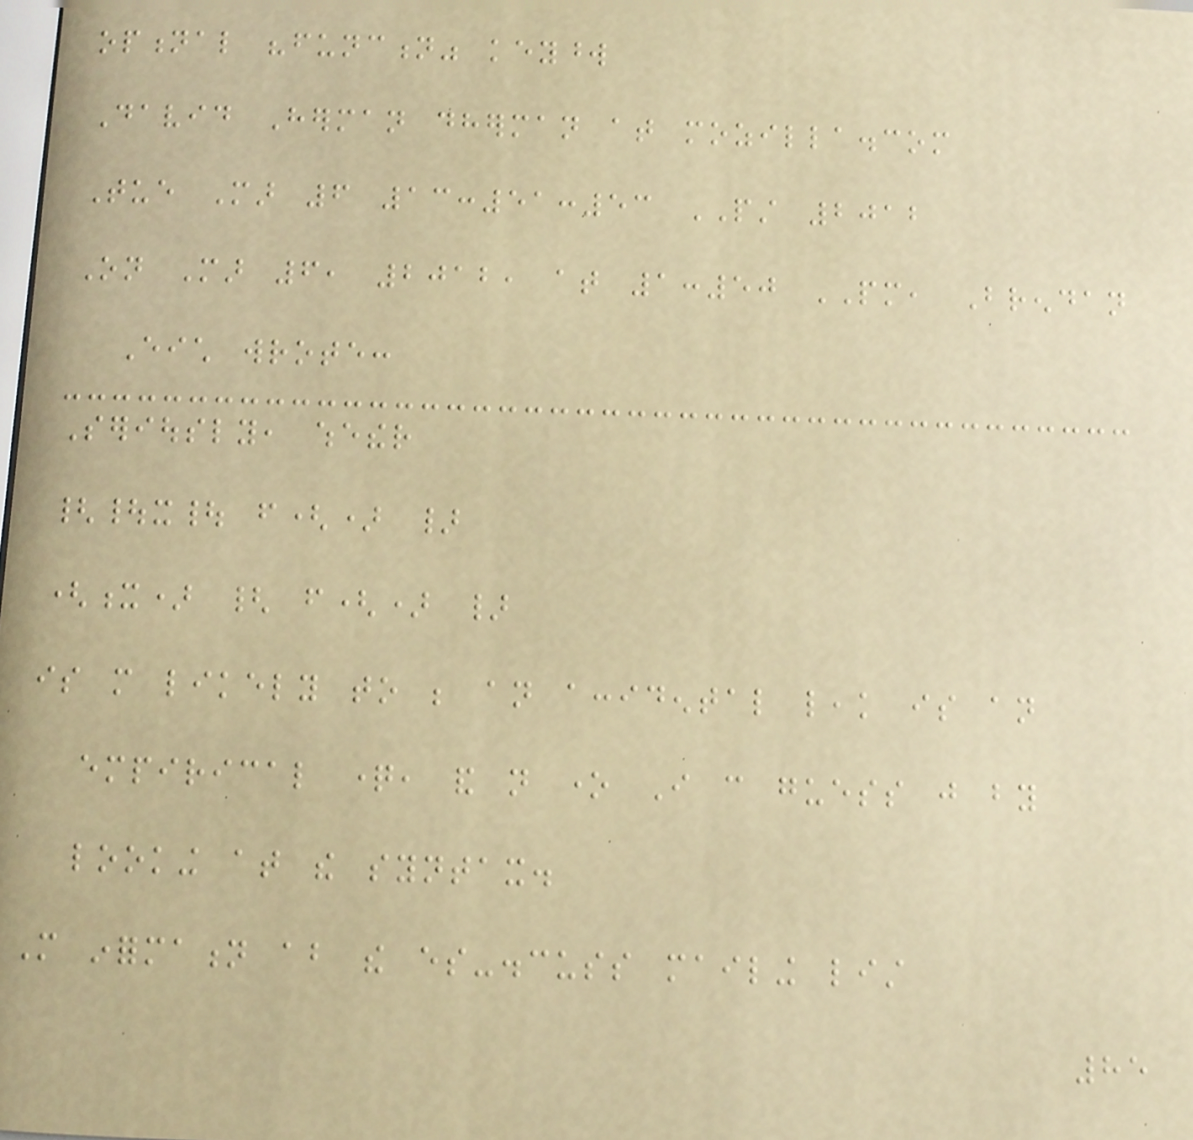optional "function" keyword
David Herman dherman at mozilla.com
Tue Mar 6 13:51:53 PST 2012
On Mar 6, 2012, at 1:50 PM, Brendan
Eich wrote:
Seriously, whether
{|x| f() }
(x) { f() }
is more likely to be an accidental leak is an
empirical question, and not one I can guess just by
looking at the syntax.
More information about the es-discuss mailing list
85
